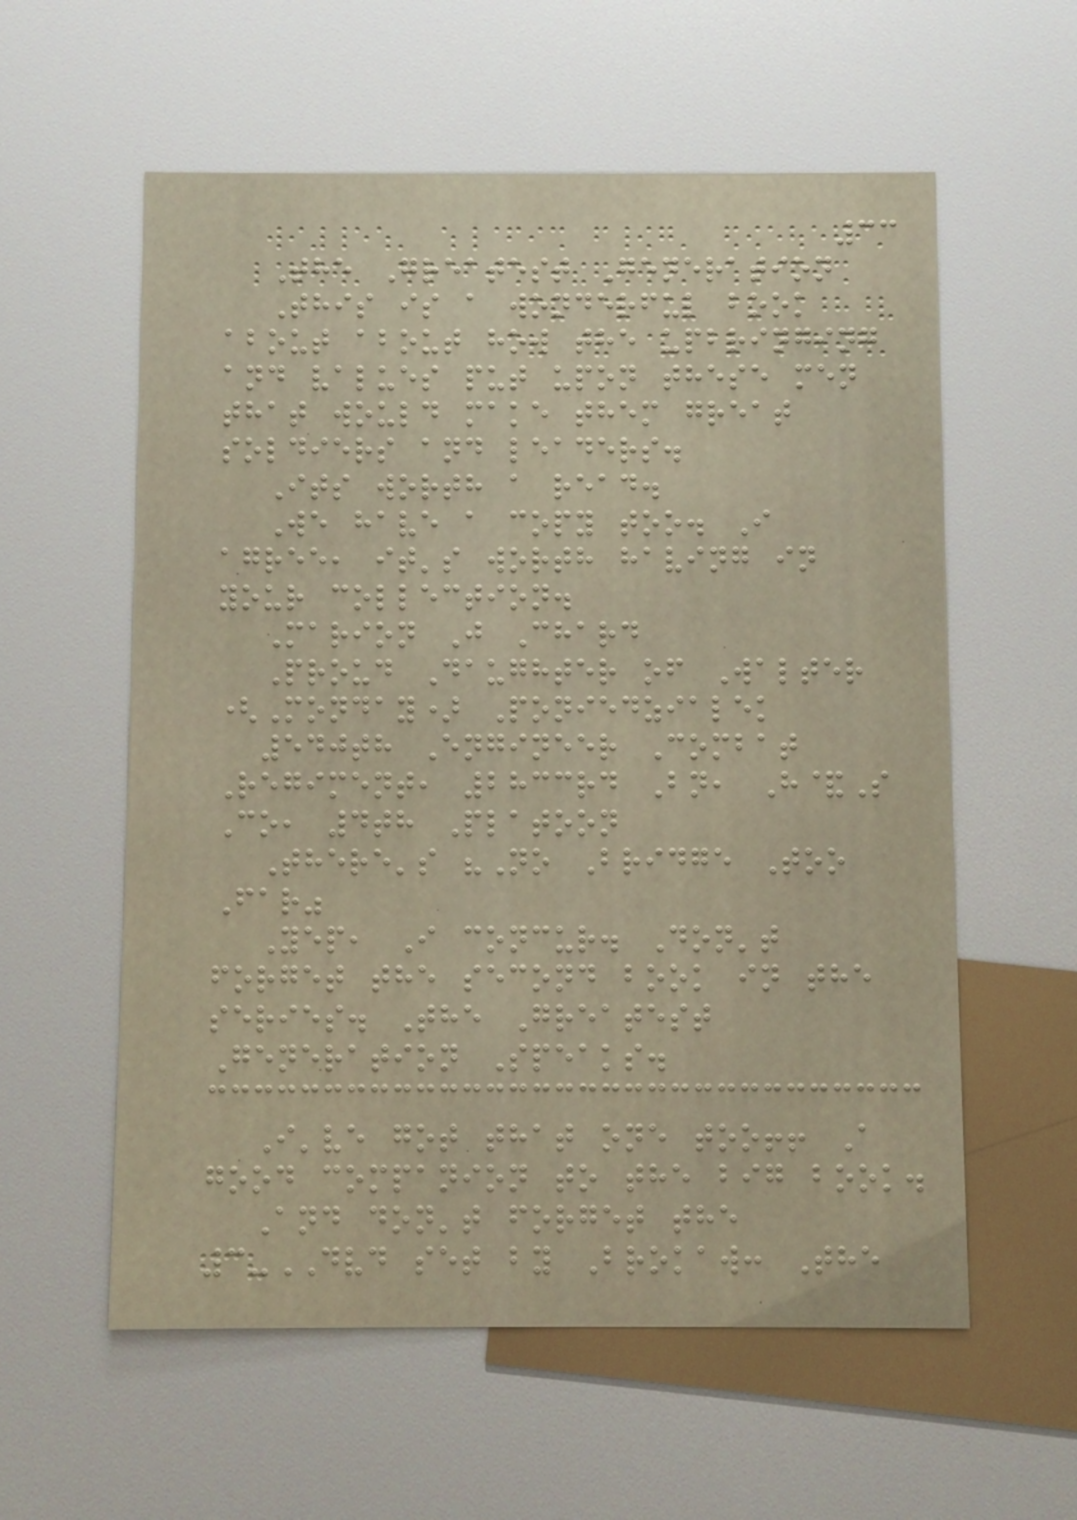33
The Greatest Generation
This is a wonderful book
about about how the upbringing
and values put upon these men
that would make them great
soldiers and leaders.
Its worth a read.
We have a copy too. I
agree, it's worth having in
your collection.
Marion J Chard
Proud Daughter of Walter
(Monday) Poniedzialek
540th Engineer Combat
Regiment, 2833rd Bn, H&S
Co, 4th Platoon
There's "No Bridge Too
Far"
Yep, I concur. Don't
forget the second book in the
series. The Greatest
Generation Speaks.
I've got that one too!! A
good companion to the big book.
And don't forget the
3-DVD set by Brokaw: The
